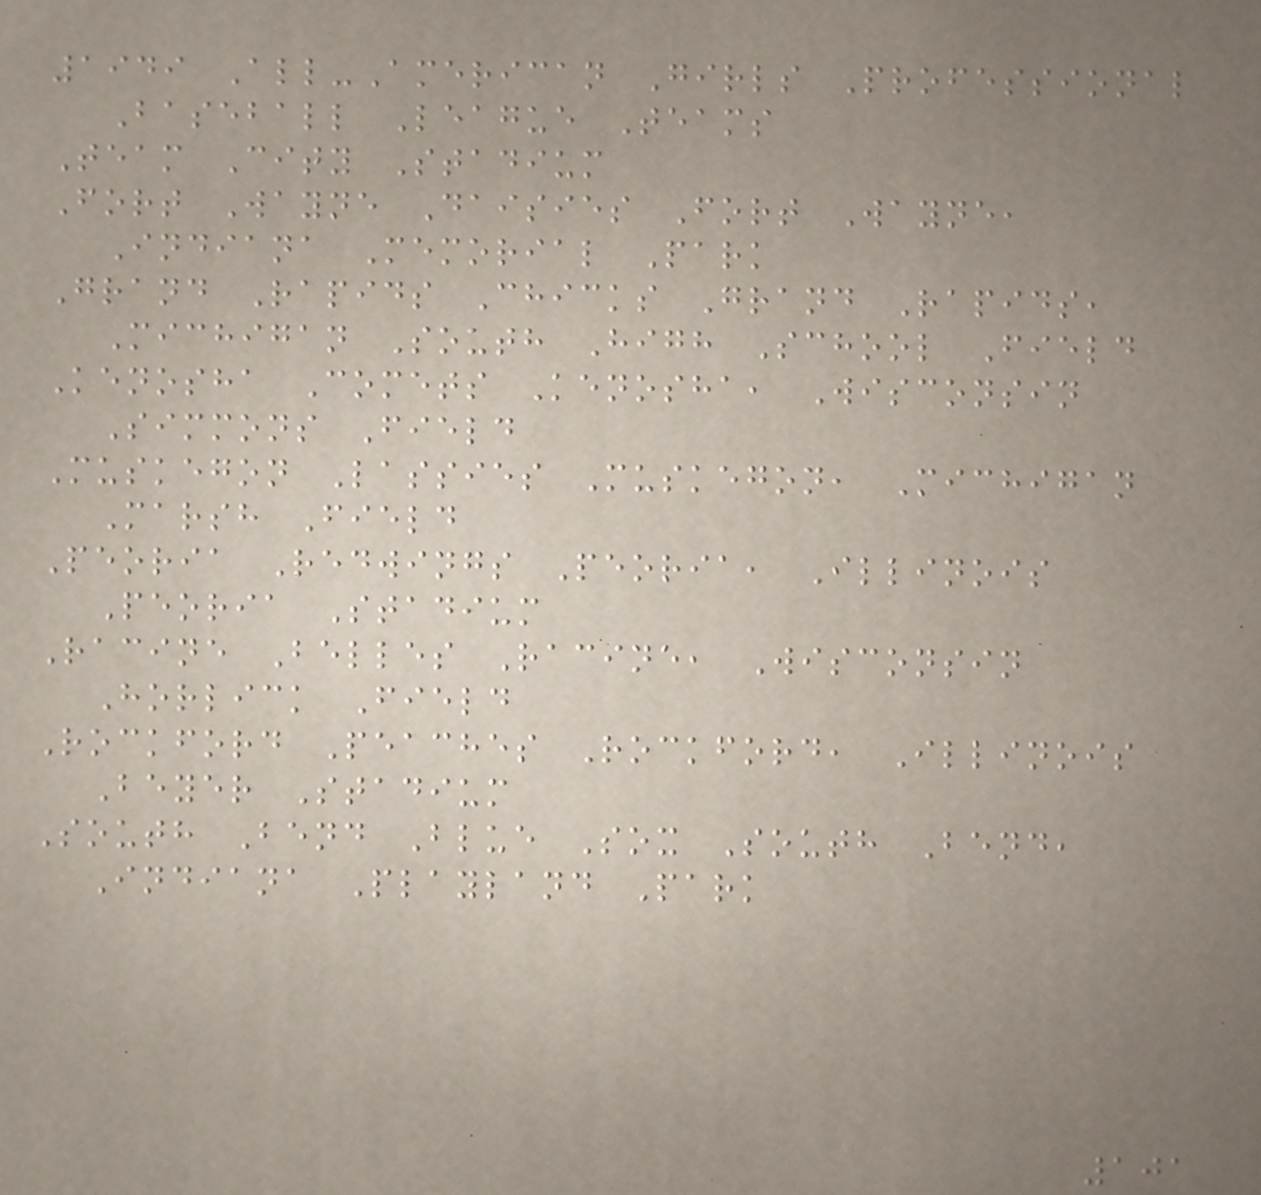1949 All-American Girls Professional
Baseball League Teams
Team City Stadium
Fort Wayne Daisies Fort Wayne,
Indiana Memorial Park
Grand Rapids Chicks Grand Rapids,
Michigan South High School Field
Kenosha Comets Kenosha, Wisconsin
Simmons Field
Muskegon Lassies Muskegon, Michigan
Marsh Field
Peoria Redwings Peoria, Illinois
Peoria Stadium
Racine Belles Racine, Wisconsin
Horlick Field
Rockford Peaches Rockford, Illinois
Beyer Stadium
South Bend Blue Sox South Bend,
Indiana Playland Park
101
